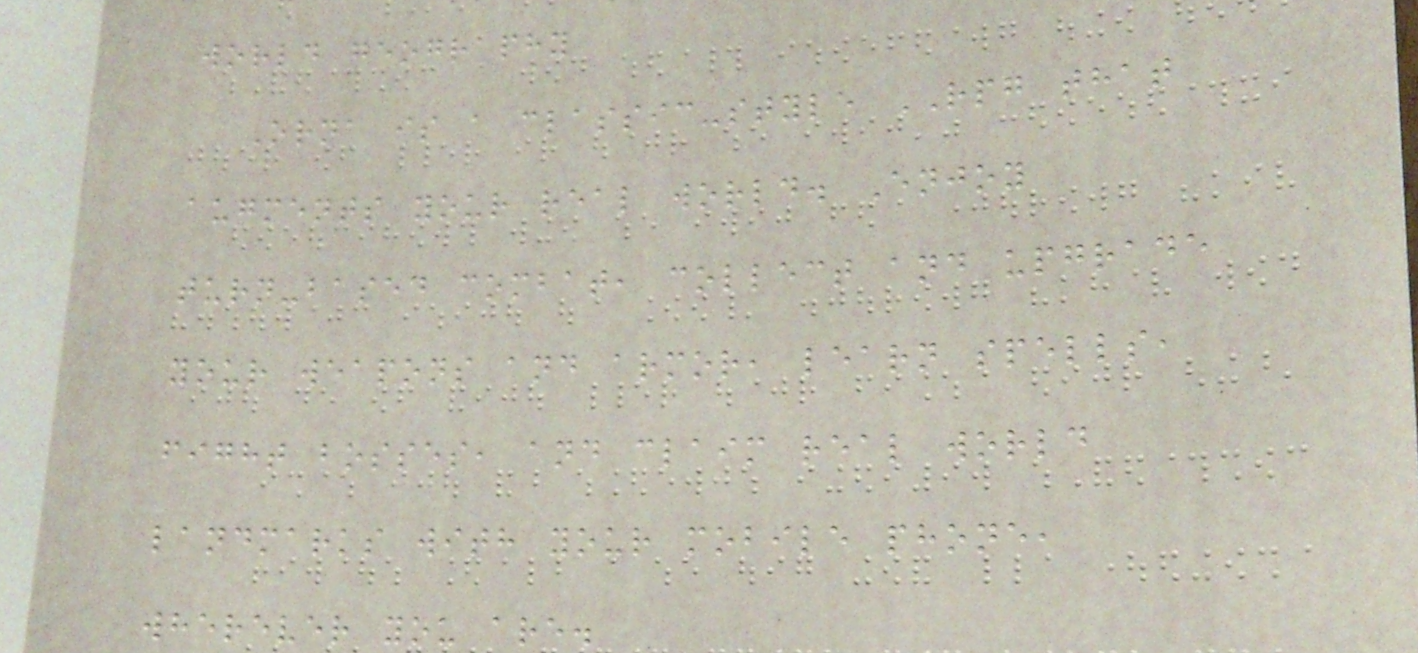world geography
Orna is a classic-style RPG that
augments your real world. Enjoy
turn-based combat, collect and upgrade
your weapons and armor, learn spells,
fight bosses, and claim real world
landmarks with your mobile phone,
wherever you are.
